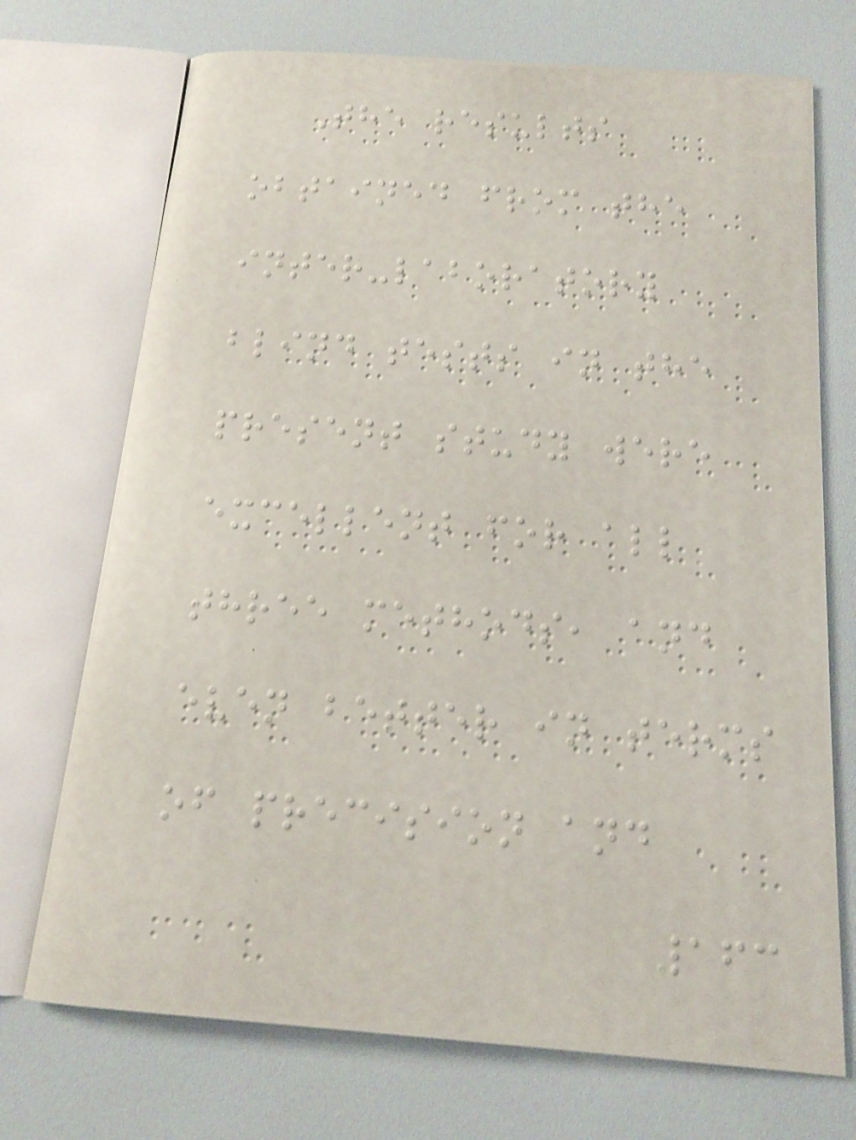The results
obtained from the
inter-laboratory
blind tests in the
present study were
excellent for all
three methods, and
even better in terms
of precision and
163
